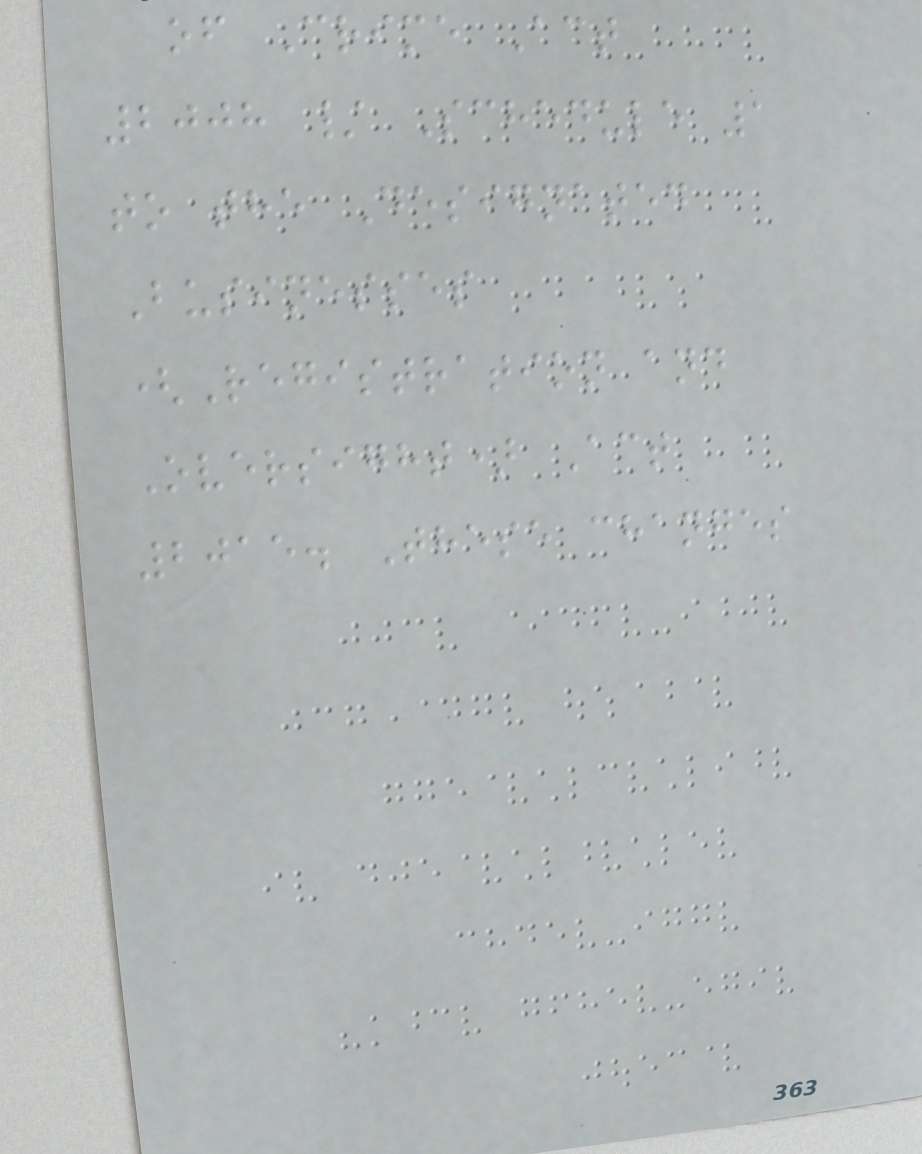of Crime Act
2008 / Schedule 1
to the Designated
Businesses
(Registration and
Oversight) Act
2015. These changes
